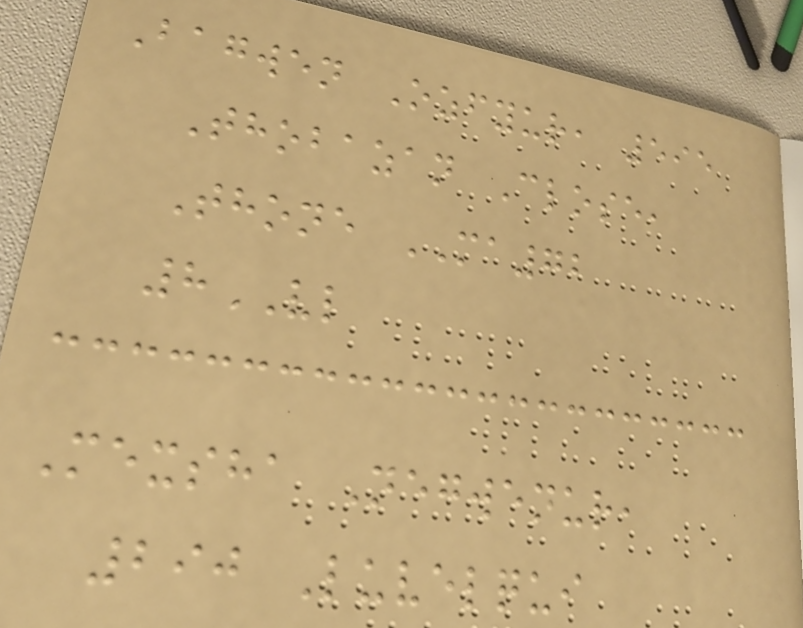Bagwen Ozfyur, 595
Thobazan Close,
Thone MA72
8VL
Mexsha Negwenur,
290 Luvelqui
